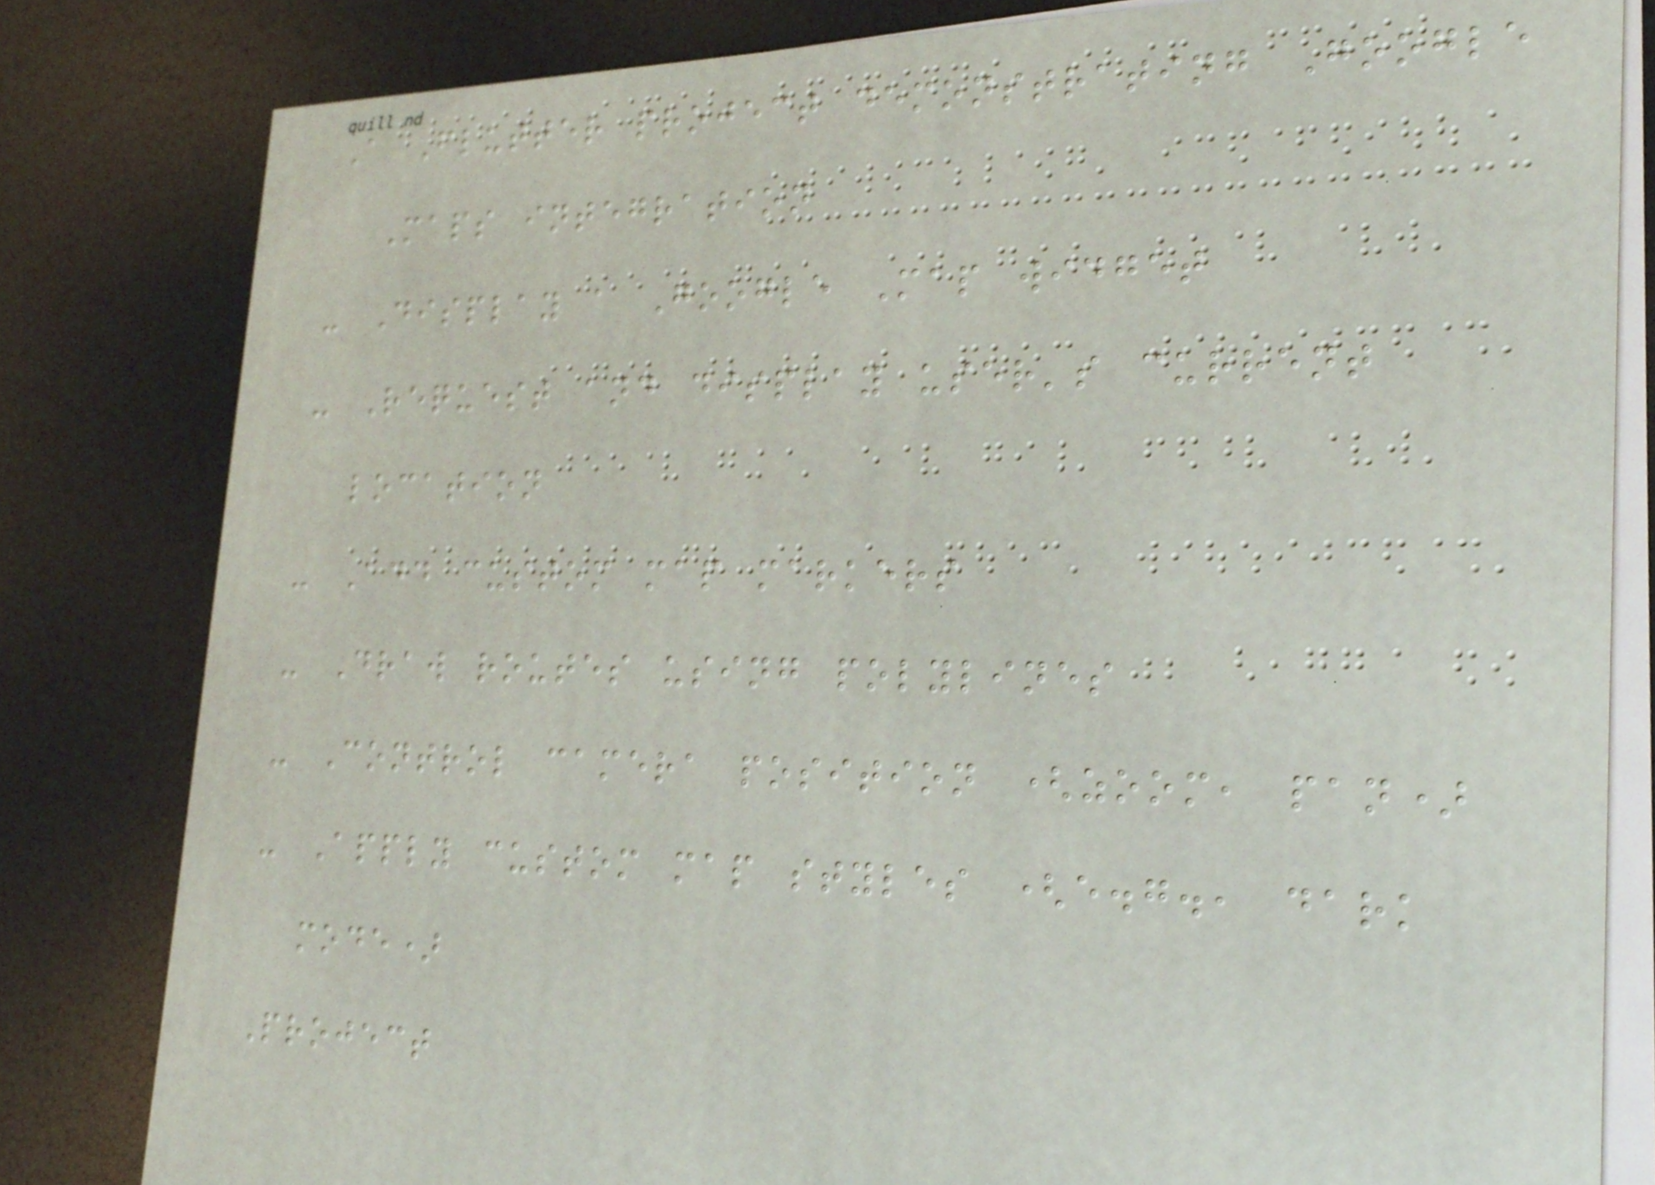A Flutter project demonstrating Google
Maps integration
- Display a Google Map widget
- Request and display user's current
location
- Add custom map markers
- Draw routes using polylines
- Control camera position (zoom, pan)
- Apply custom map styles (e.g., dark
mode)
Project
